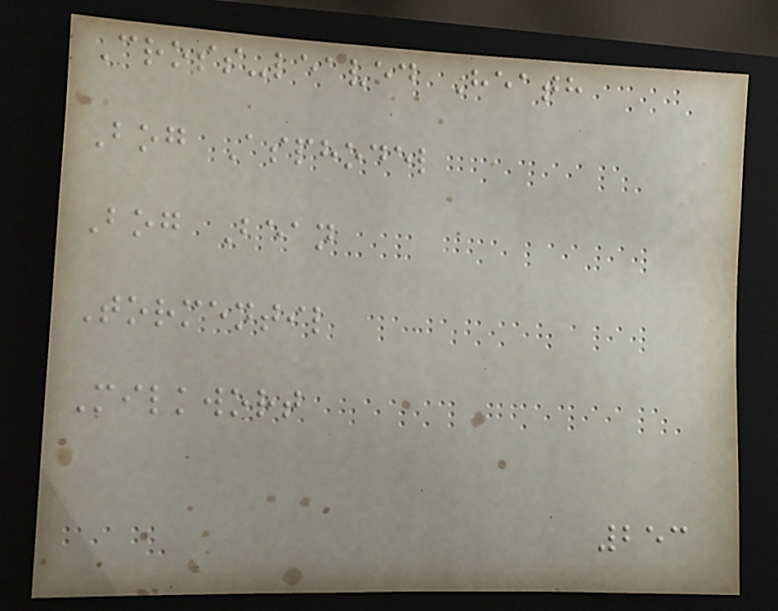Cross-leaved Heath
Bog Asphodel
Bog Bean
Tormentil
Milkwort
253
